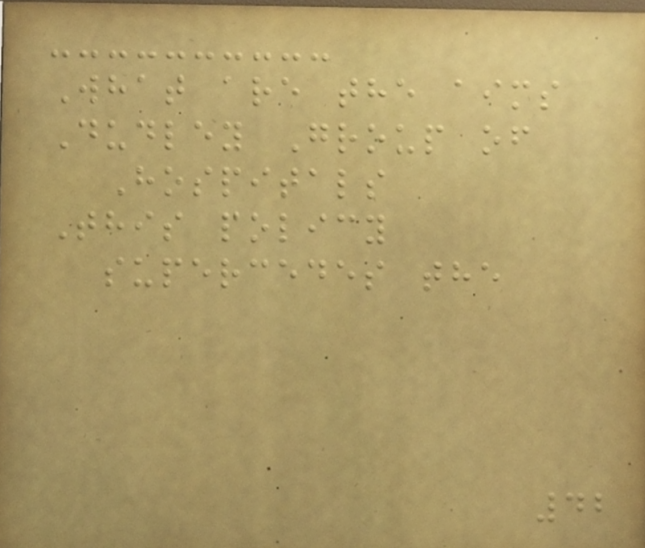What are the aims
Dudley Group of
Hospitals
This policy
supercedes the
42
